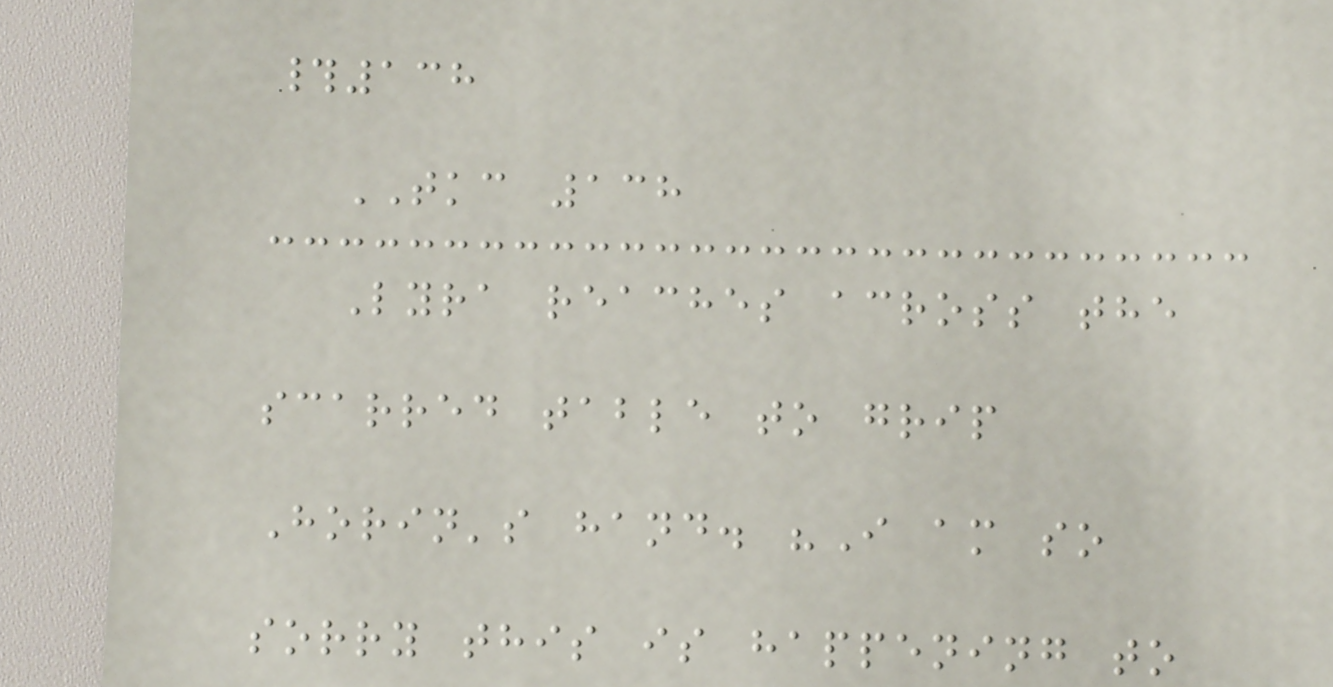#138
TKC 138
Lyra reaches across the
scarred table to grip
Horin's hand. "I am so
sorry this is happening to
